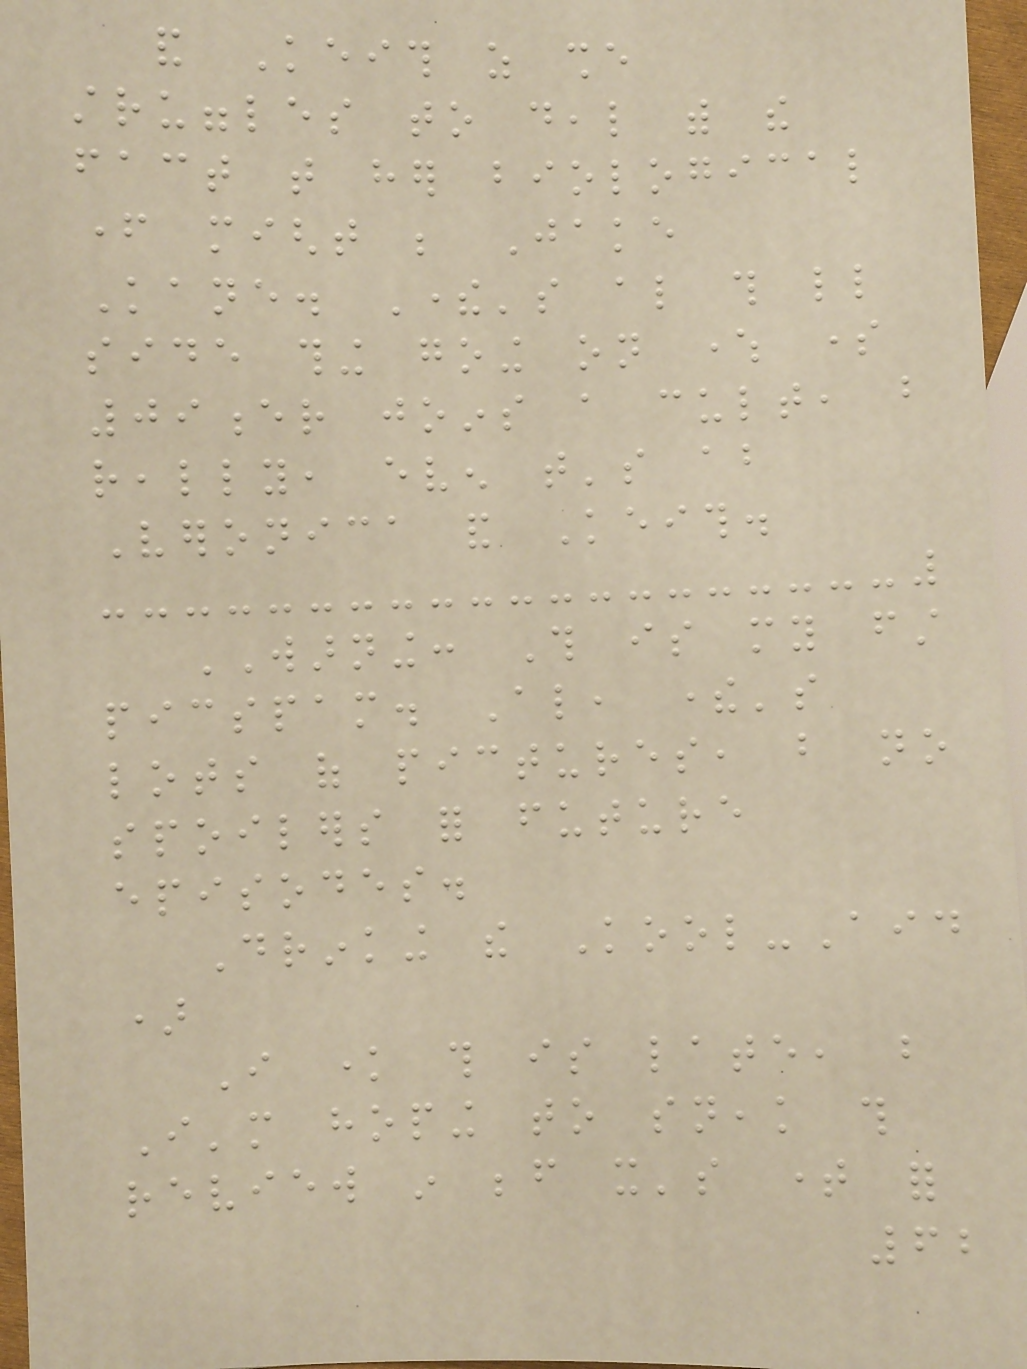and Keith as she
struggles to deal with the
fact that her biological
father might be Jake
Kane. There's also this little
side thing going on where some
09er joins a cult, but
really, even that's about
Veronica and Keith.
WARNING: This is my first
picspam. Also, there's
lots of pictures, but no
spoilers for future
episodes.
Drinking the Kool-Aid
)
I know this is late, but
I'm hoping to sneak this
review in before it's time for
62
